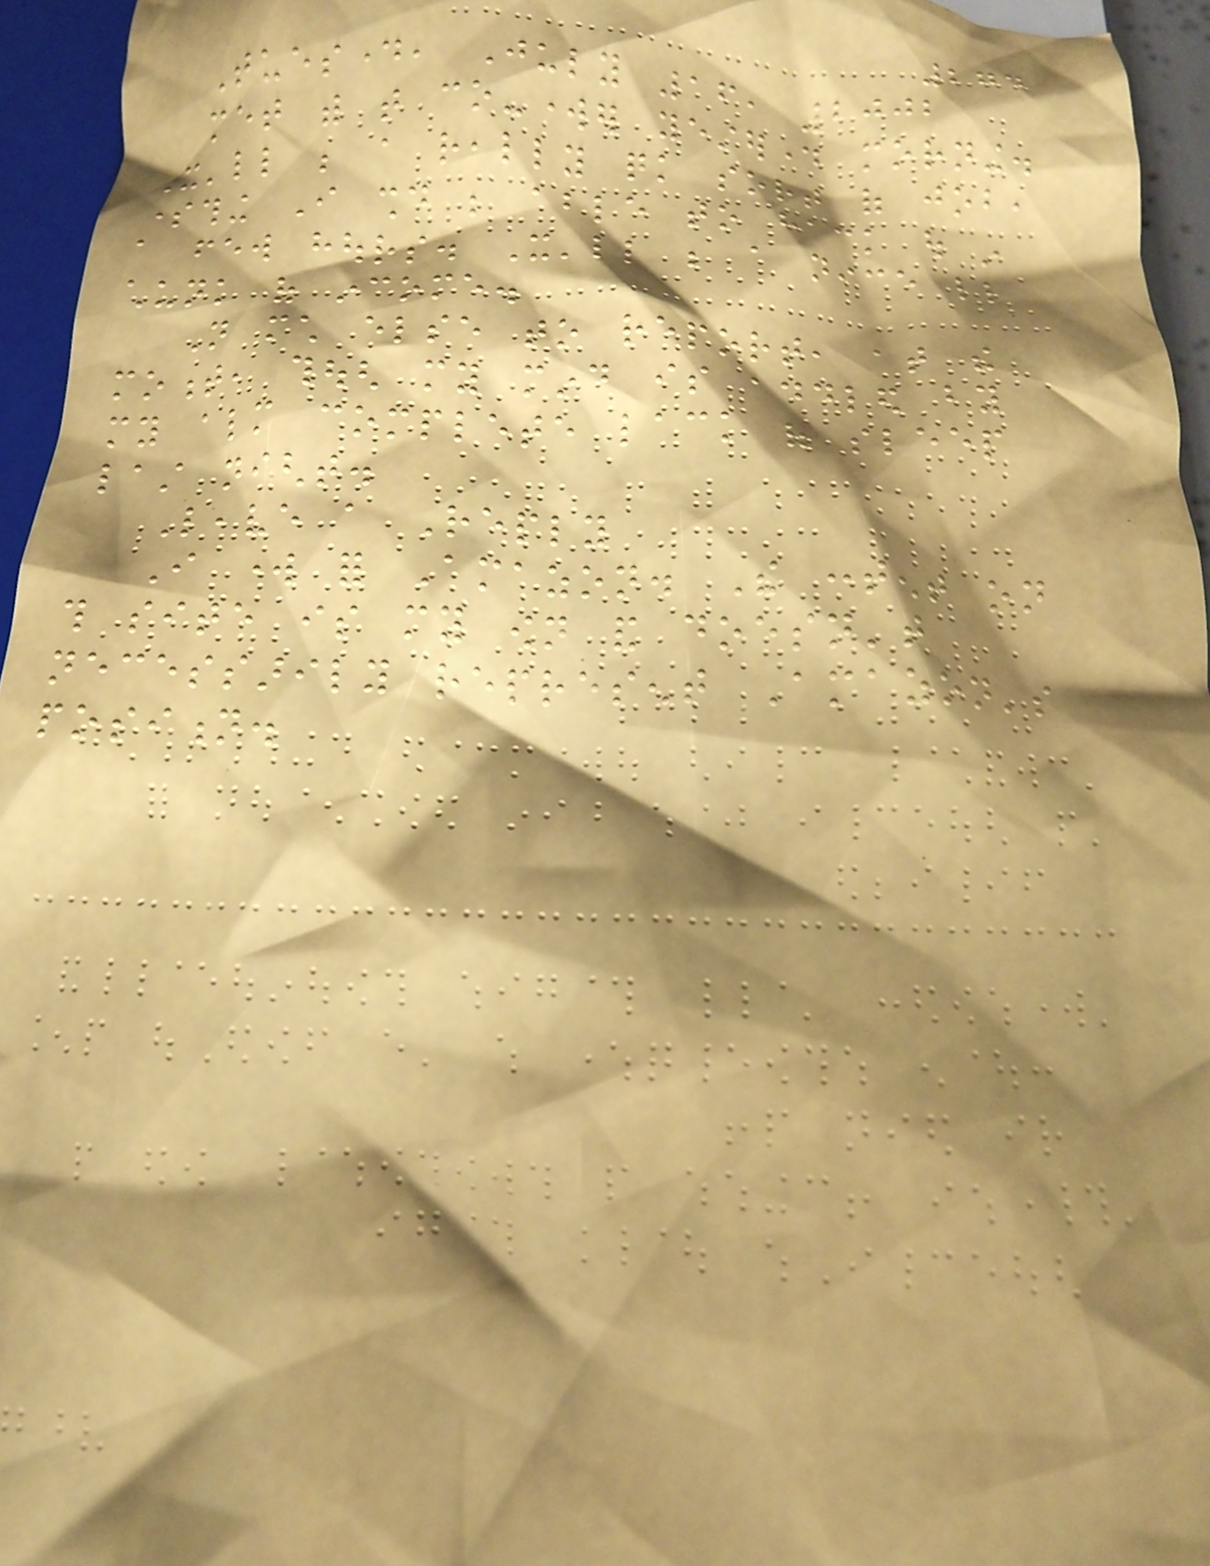274
Tuesday, July 16, 2002
met with that co-worker yesterday morning.
It'll be a really quick sort of job,
something I should be able to hack out in
a few hours. It'll be a nice little
chunk of income.
Not much else to report, at the
moment, though my mind is addled by
my almost complete lack of sleep
last night.
Leave a Reply
I work for Amazon. The content on
this site is my own and doesn't
necessarily represent Amazon's
position.
